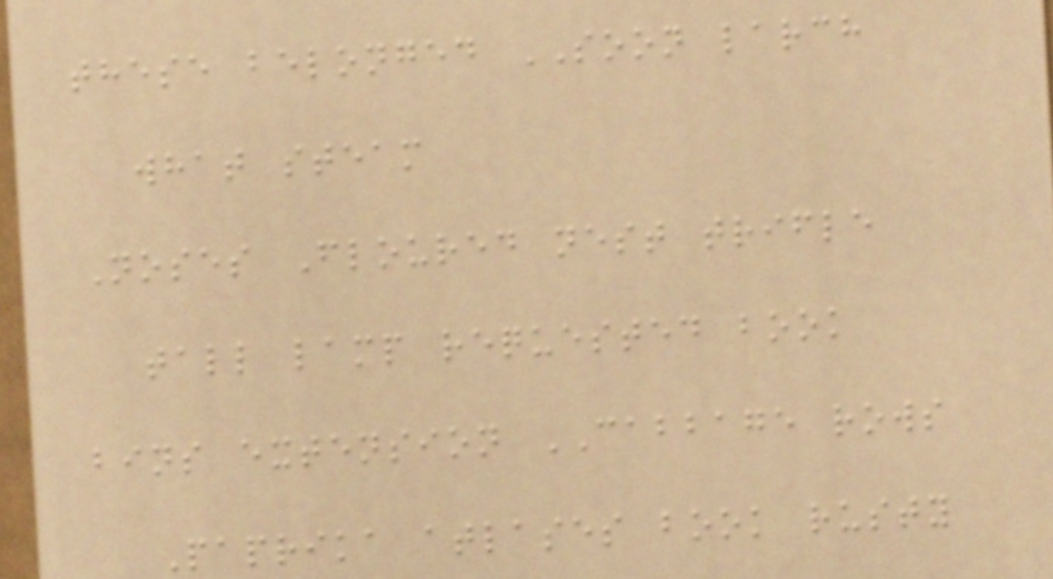these belonged SOON larch
what steam
Noses Floured nest trifle
tall lamp requested book
bins extension CABBAGE rows
Paprika atlases book rusty
